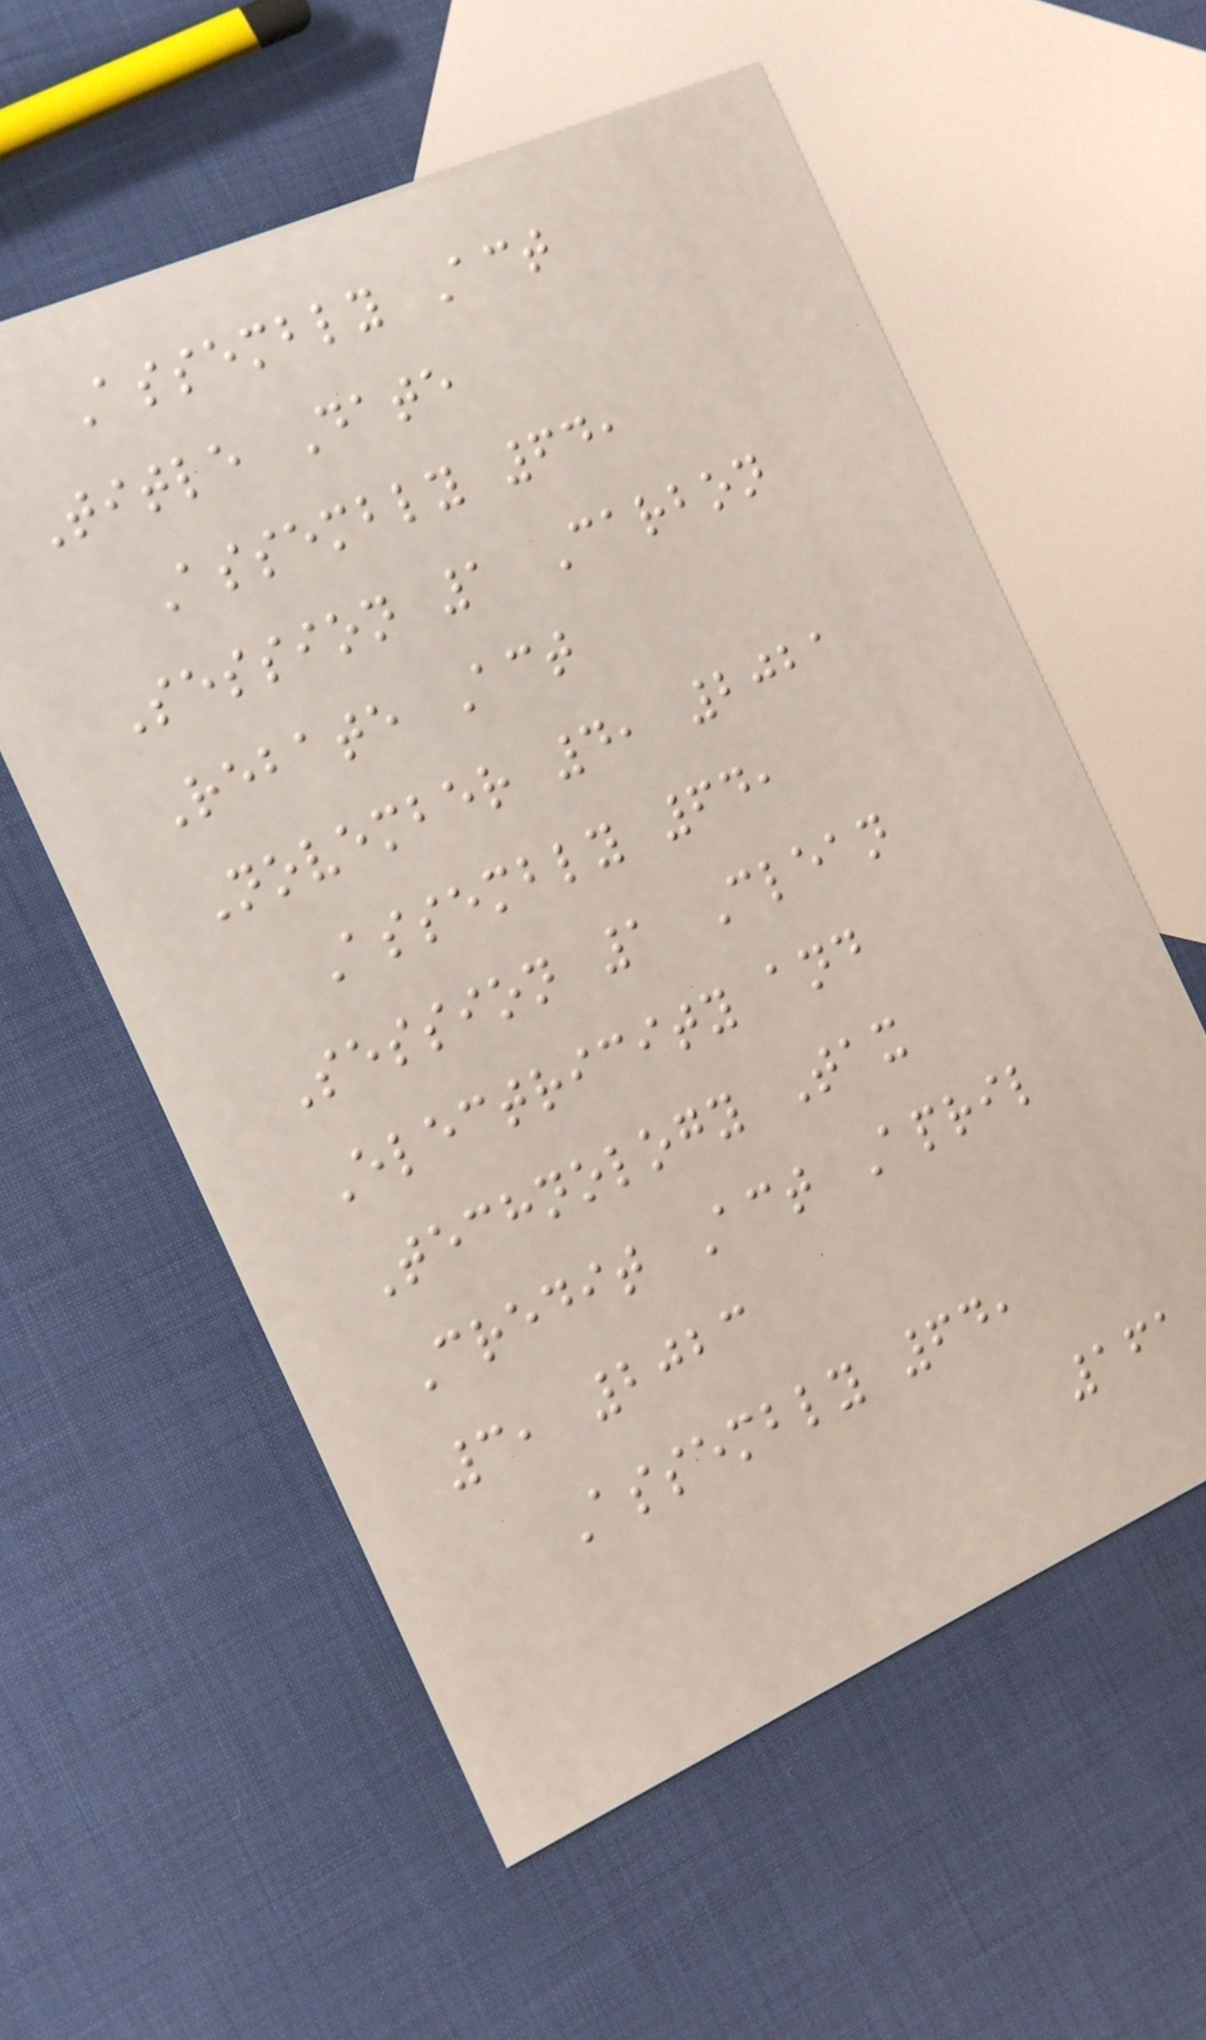Assembly Act
Title Date
Assembly 64,
Session 1 Carbon
Rebate Act
November 4, 2021
Assembly 64,
Session 1 Clean
Electricity and
Technology Tax
Credit Act April
3, 2023
Assembly 64,
161
